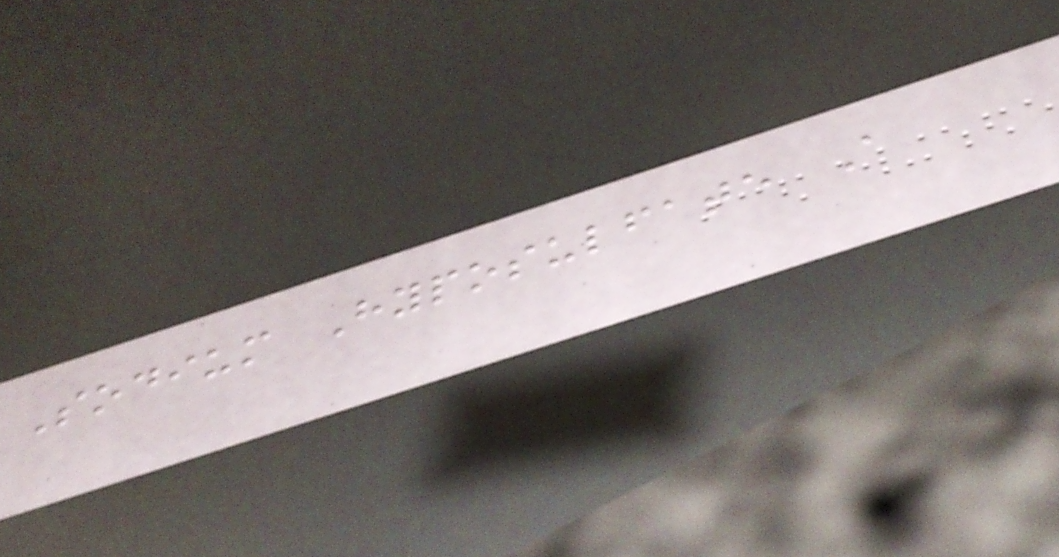Sodium Hyposulfate A
